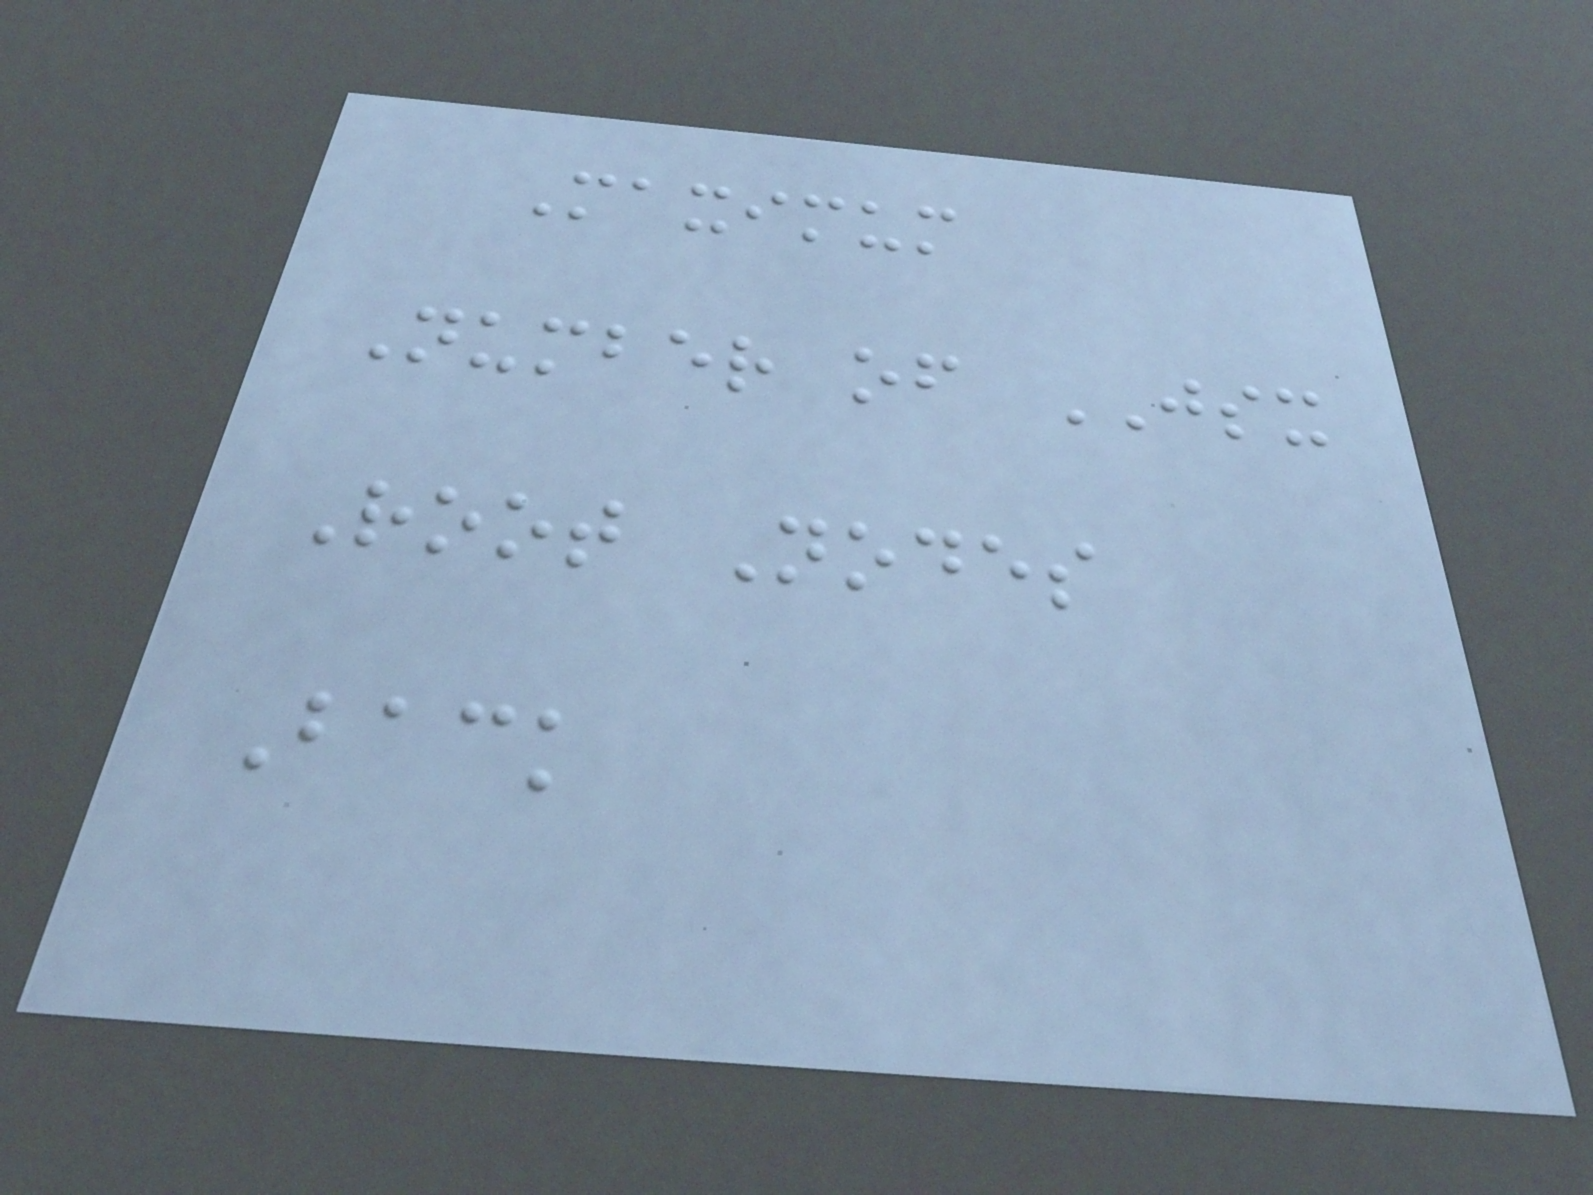Maximum
Number of JSX
Root Nodes
Back
